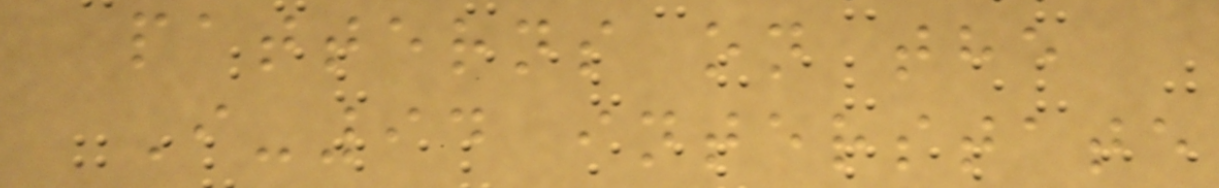patterns on the
I-94 interstate
